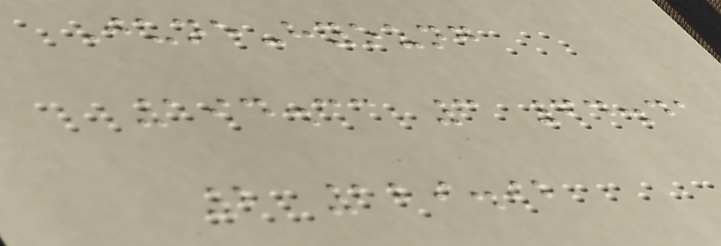June-hyoung
194.33 3 64.41
2 129.92
